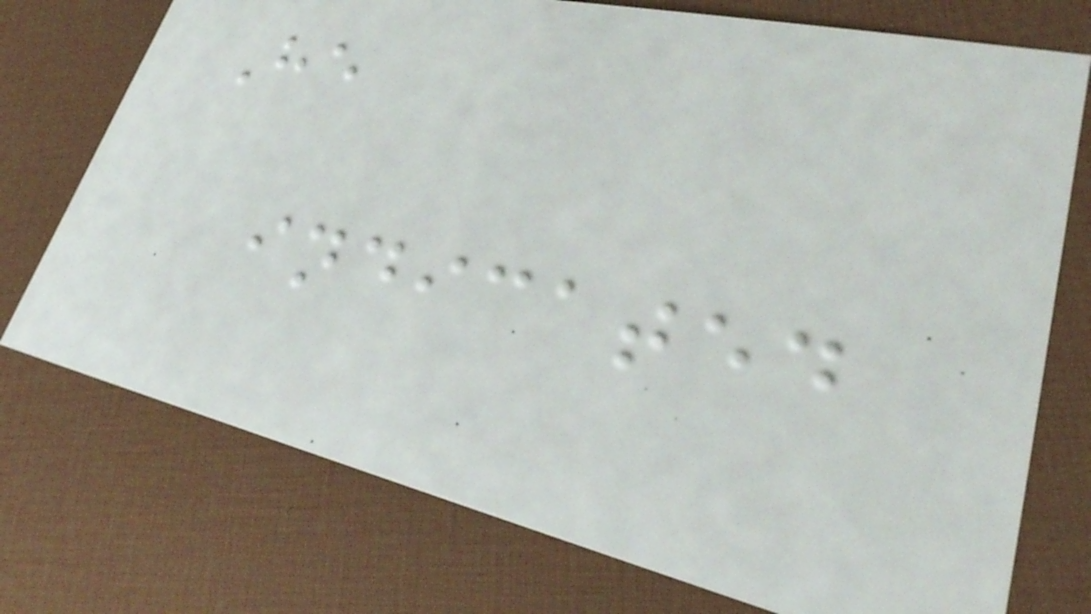He
indicated
